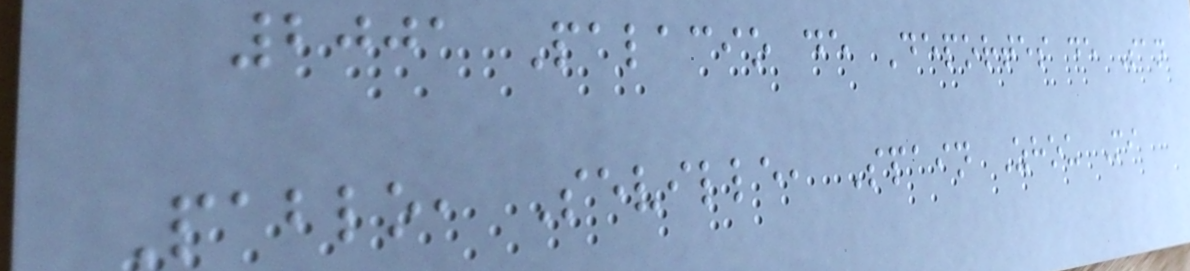2001 Palacio de Deportes de San
Pablo, Seville, Spain Zhou Mi
